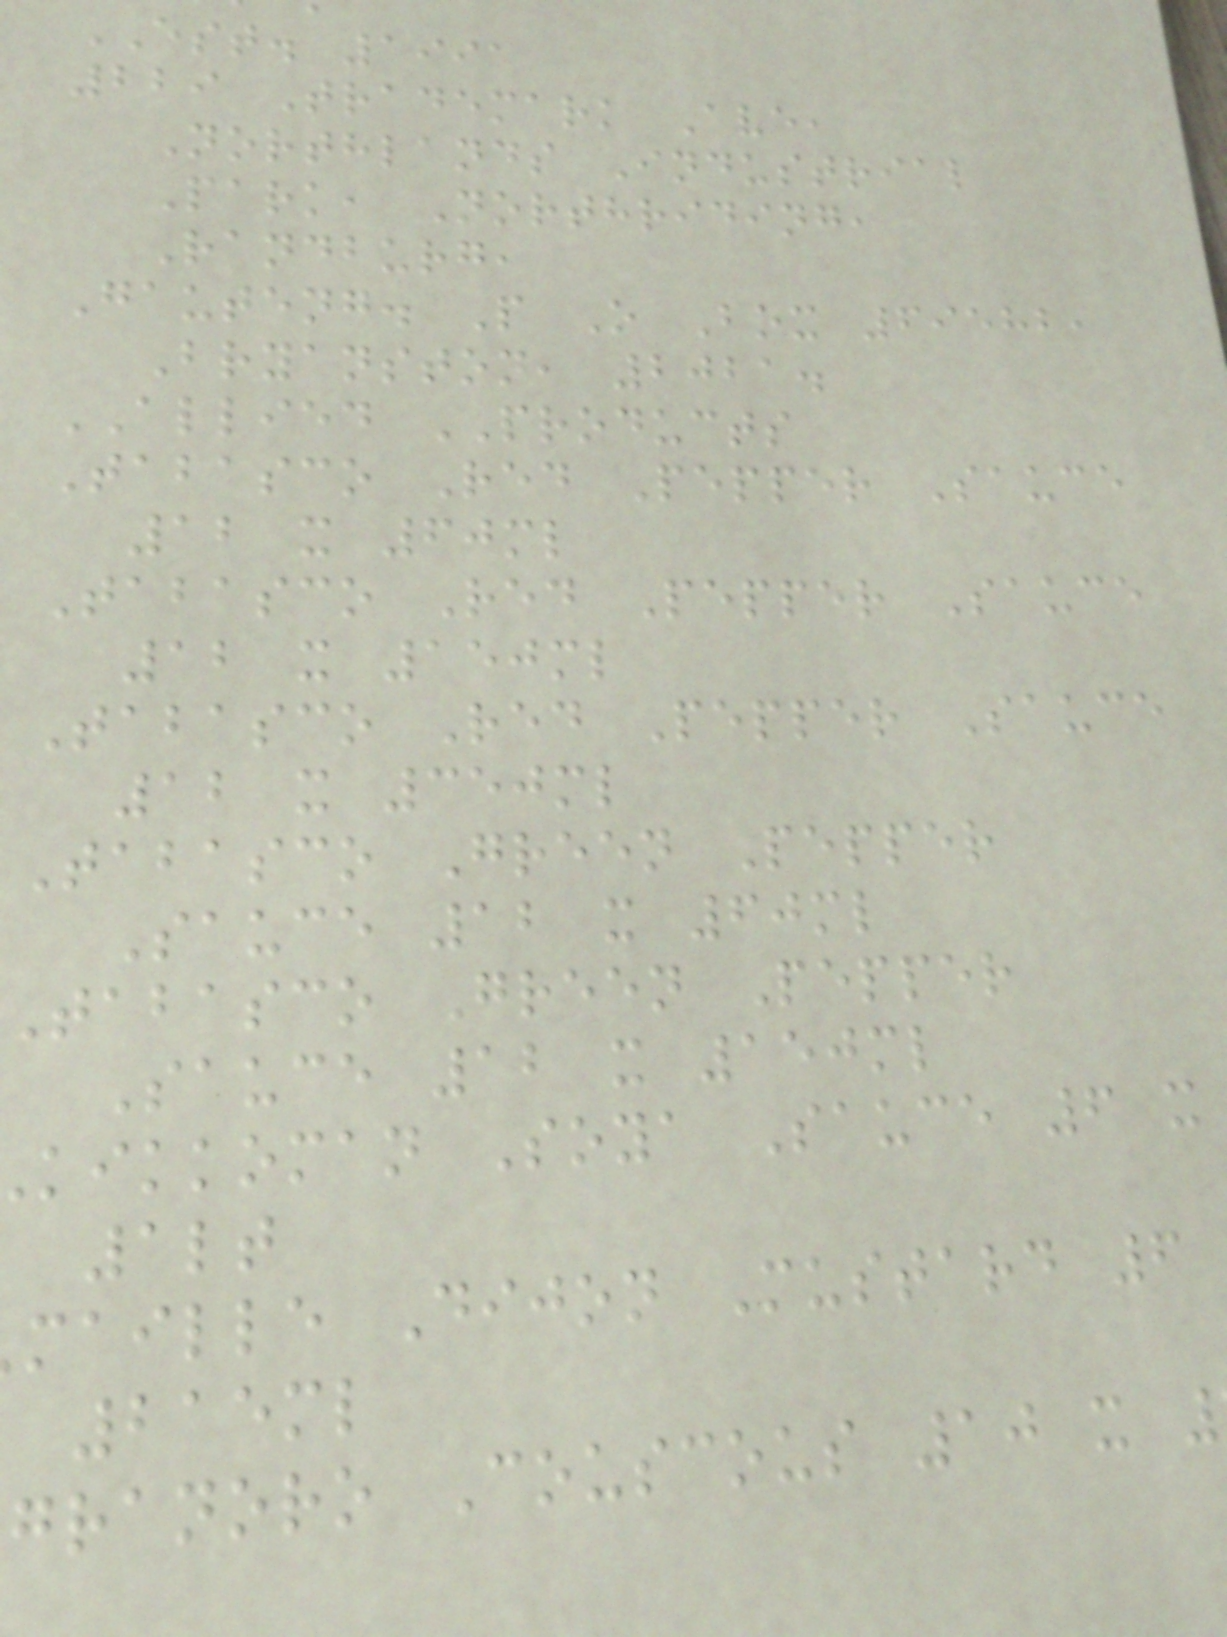EST. 1991
229 Trademark Ave,
Northlands Industrial
Park, Northriding,
Randburg,
Gauteng. P O Box 69582,
Bryanston, 2021.
ALLIED PRODUCTS
Tabasco Red Pepper Sauce
12 x 60ml
Tabasco Red Pepper Sauce
12 x 150ml
Tabasco Red Pepper Sauce
12 x 350ml
Tabasco Green Pepper
Sauce 12 x 60ml
Tabasco Green Pepper
Sauce 12 x 150ml
kikkoman Soya Sauce 6 x
1lt
maille Dijon Mustard 6
215ml
granoro Couscous 10 x
